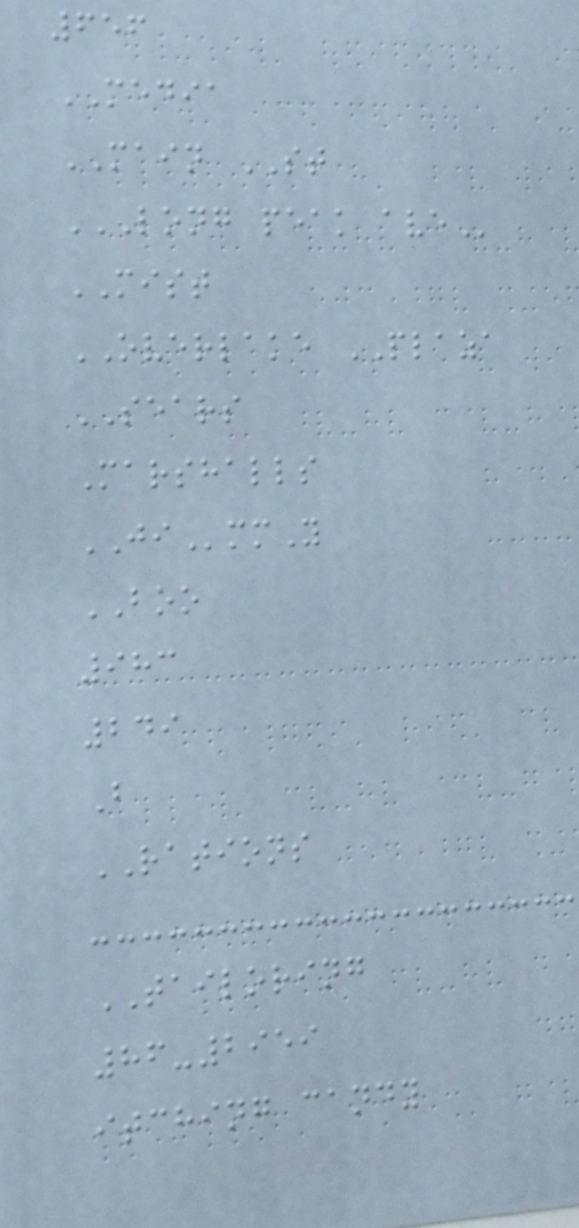656
MEDIA
MAIN ST
LONG PEAK AVE
MIST
OVERLAKE PLAZA
SEARS
Marshalls
JImmY
BOO
983
249
B
RATIONS
TAILORING
86-2959
itching candy
